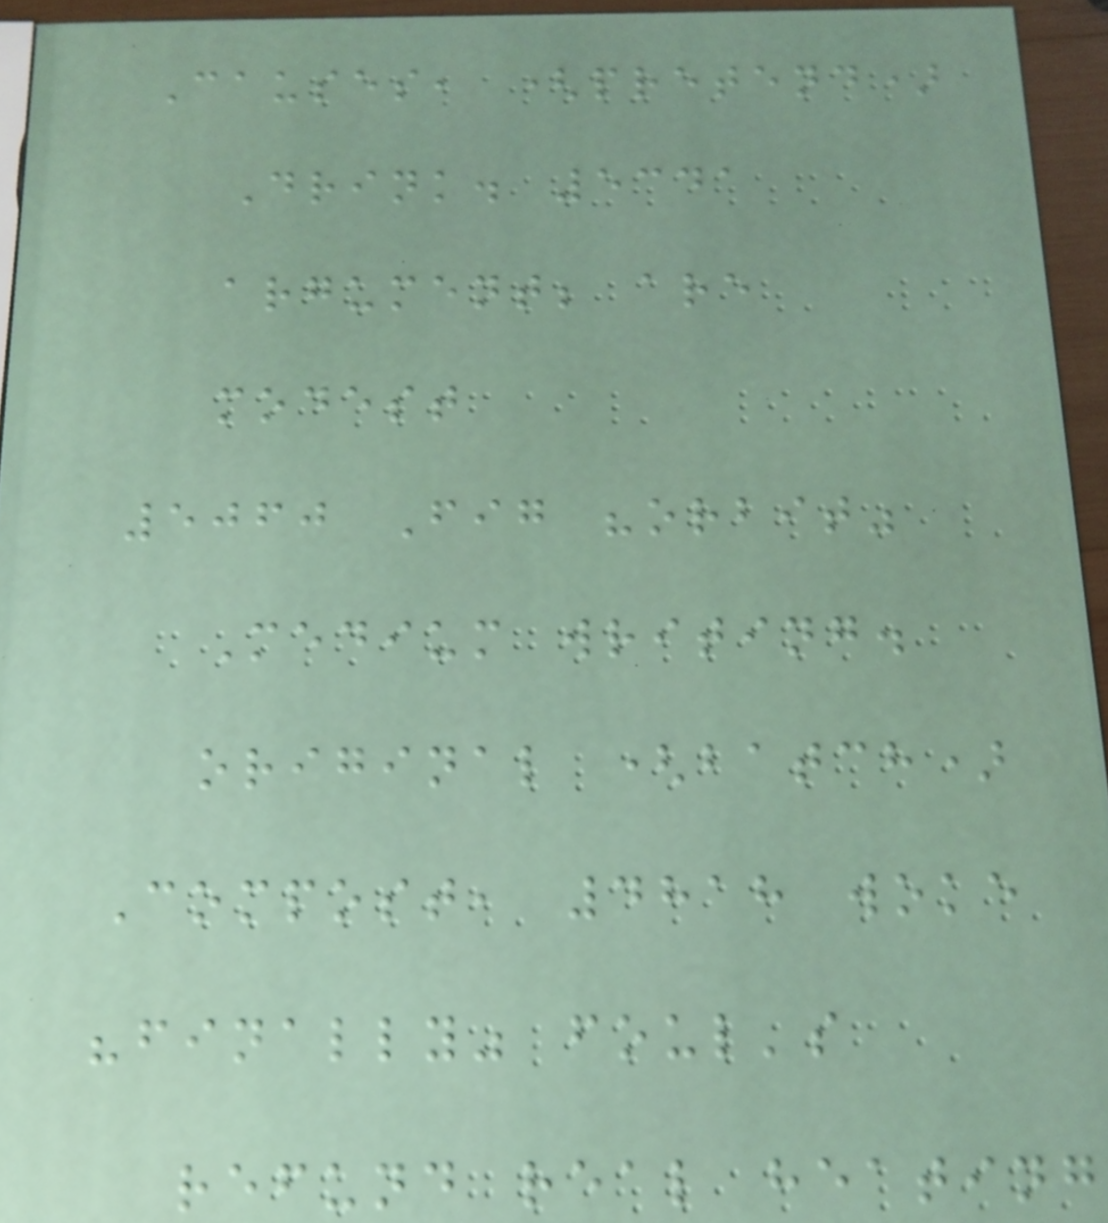Causes, (pretend)
Drink. 5341
argument; are
modest
5060 Fig "orbit"
Medium writing.
original (batch)
Compost, 4818 woke
"finally" foul's
refund real heating
